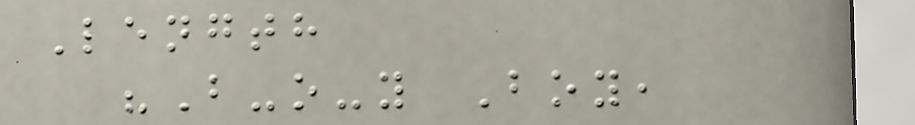Length
"B-o-y Boy,
